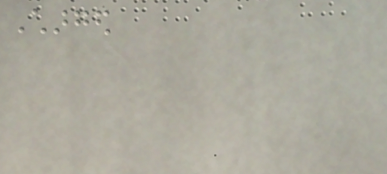Charged
